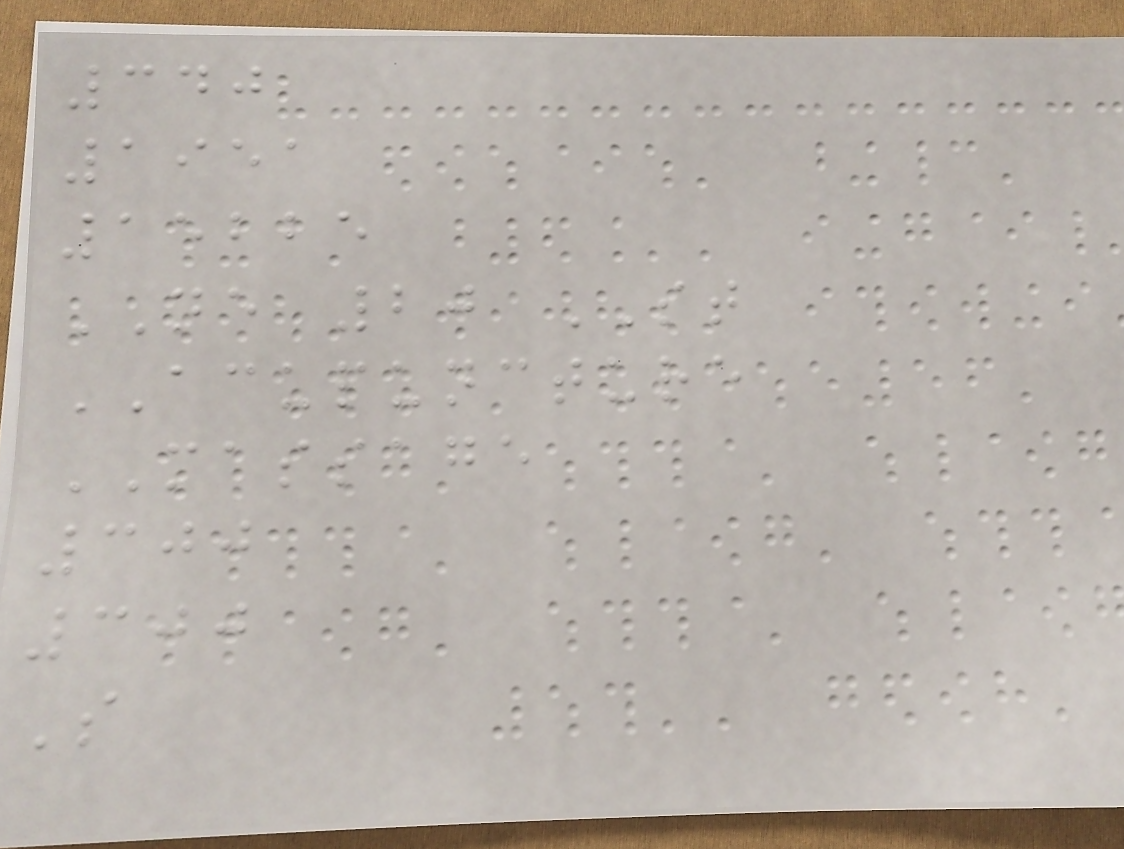340
1951
15225
NE 20 ST
ACUPUNCTURE
MASSAGE
300
300
S
